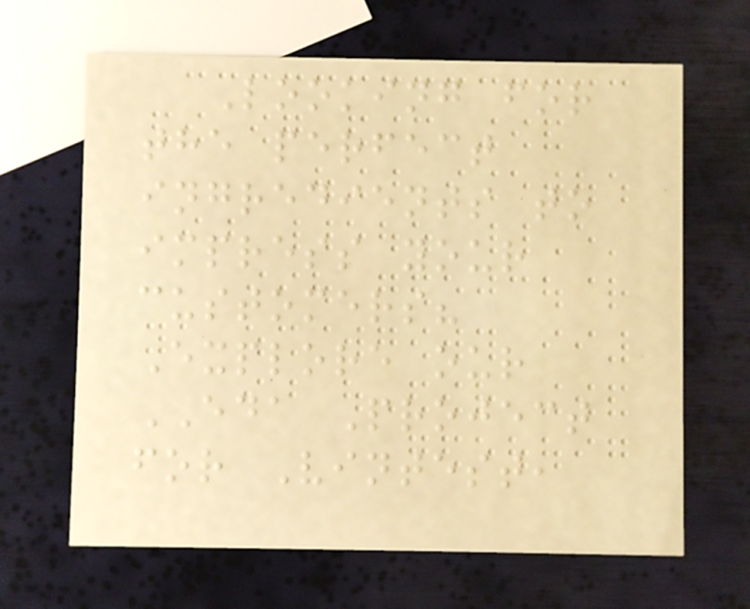Looking for
the perfect
ingredients to
impress your
customers?
Explore our
EDA Project
for Vintest,
